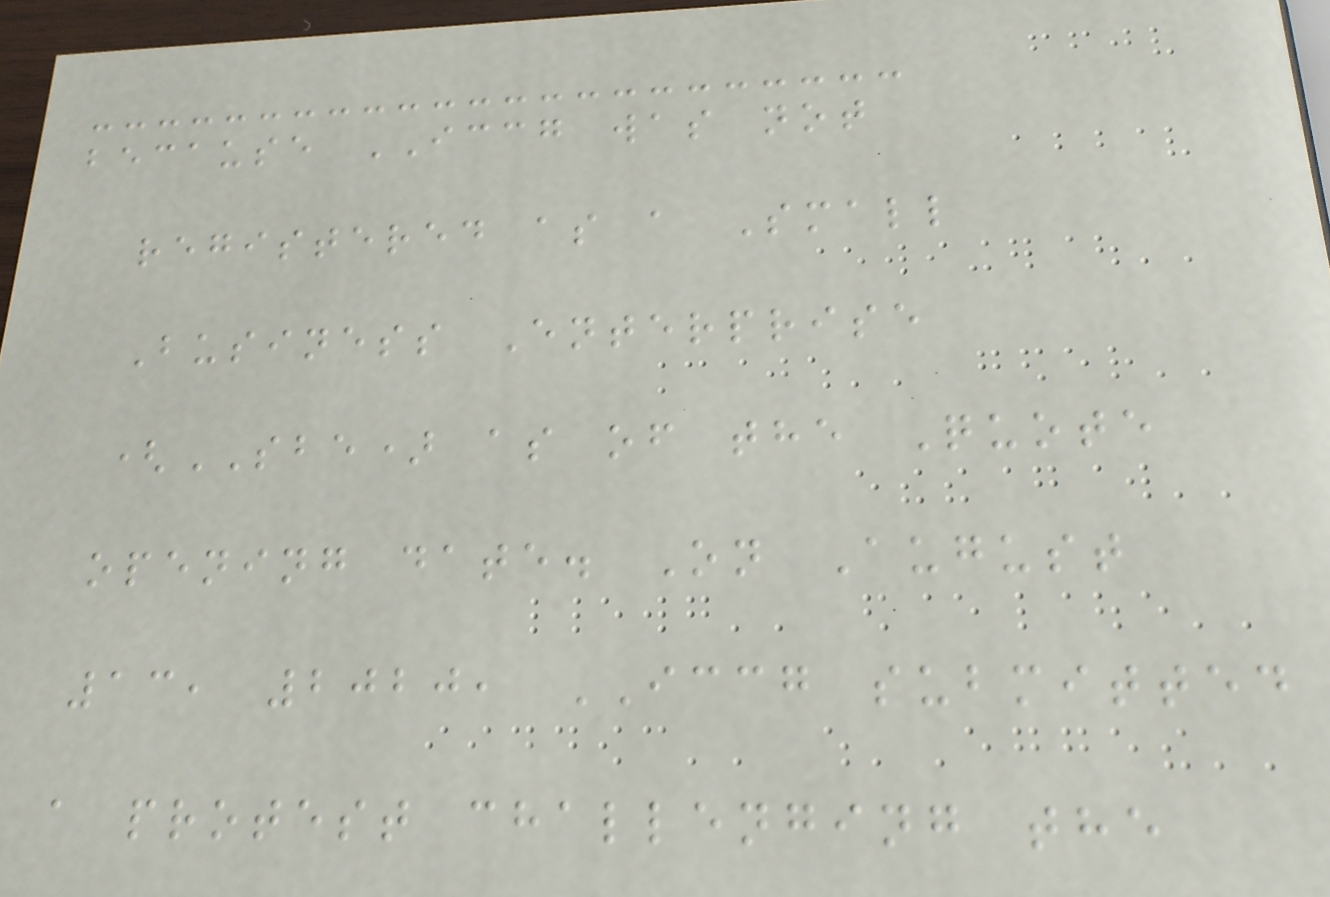because ICCG was not
registered as a Small
Business Enterprise
(SBE) as of the Quote
opening date. On August
13, 2020, ICCG submitted
a protest challenging the
